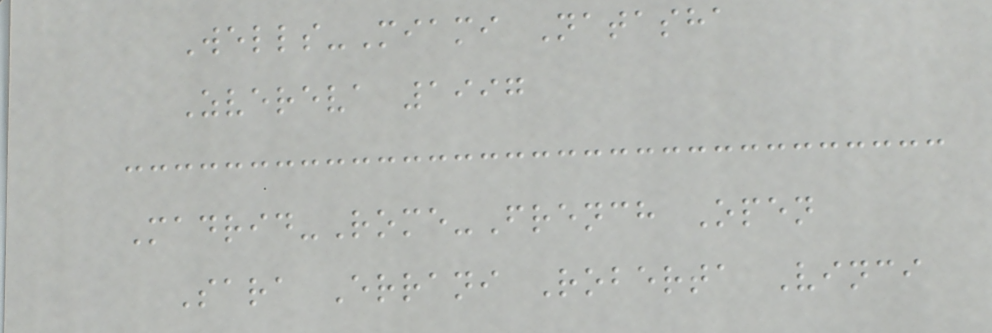Wells-Miami Natasha
Zvereva 1997
Madrid-Rome-French Open
Sara Errani Roberta Vinci
